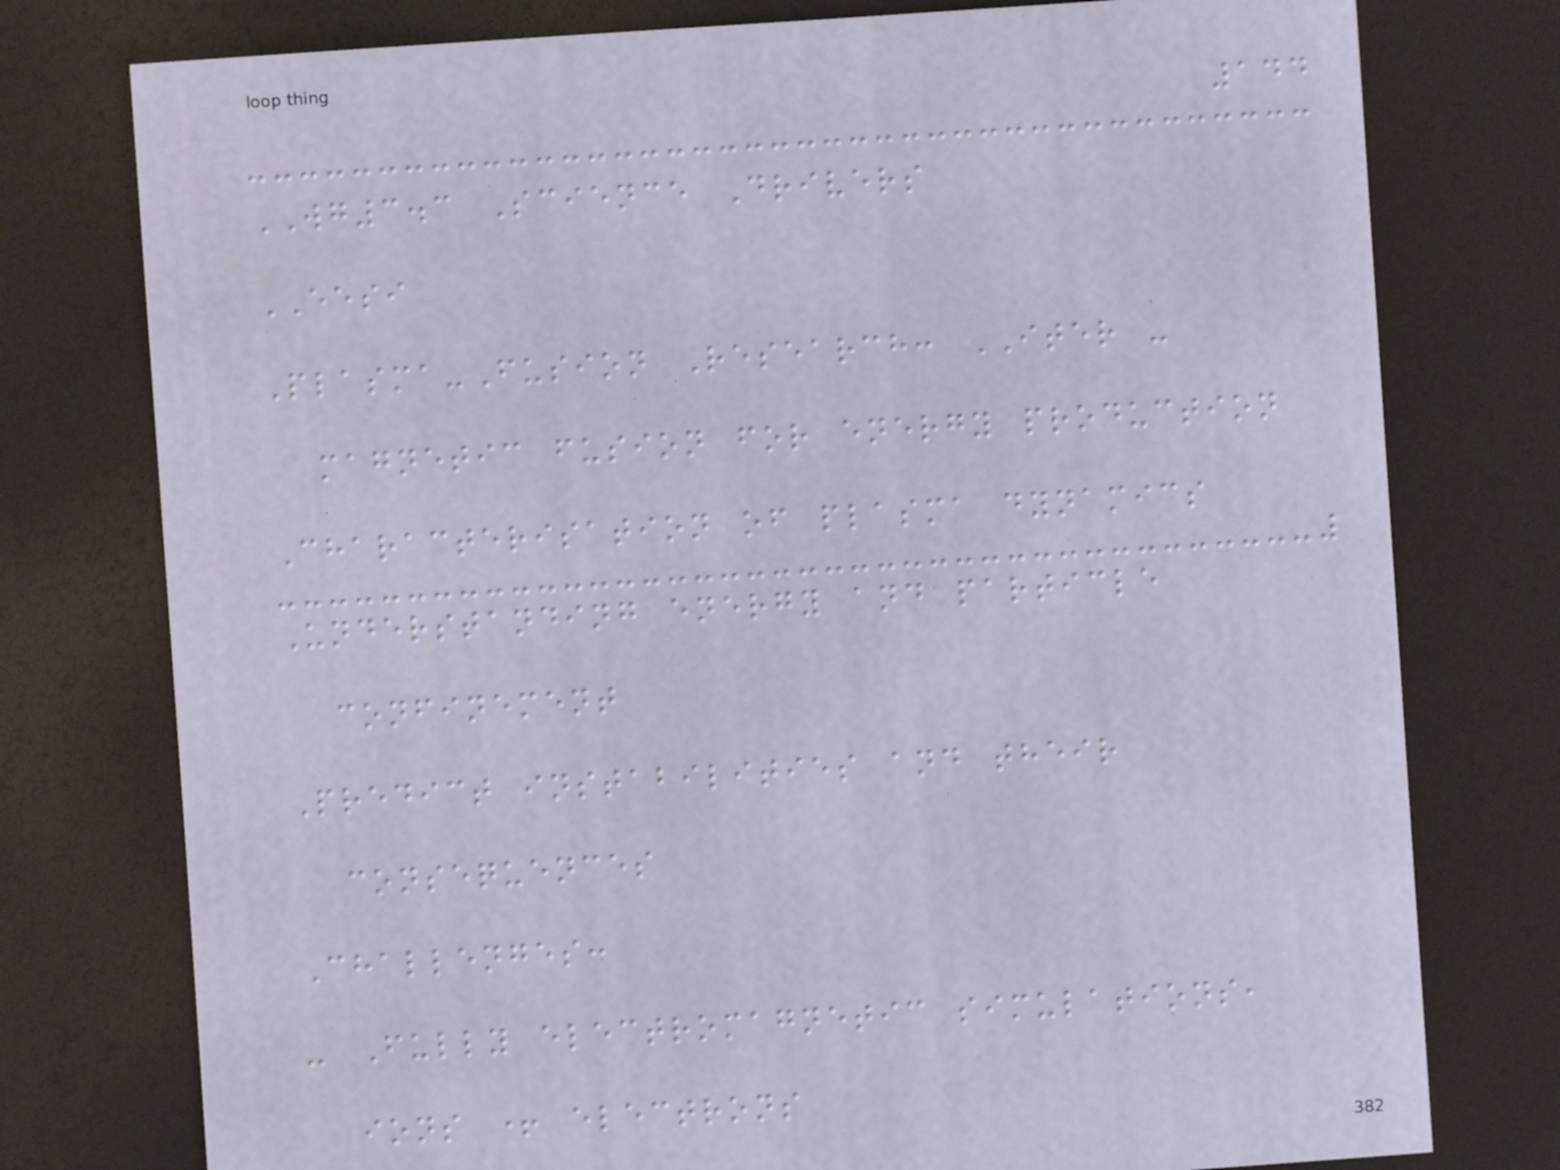144
WG3.3 Science Drivers
EESI
Plasma-Fusion Research: ITER -
magnetic fusion for energy production
Characterisation of plasma dynamics
Understanding energy and particle
confinement
Predict instabilities and their
consequences
Challenges:
- Fully electromagnetic simulations,
ions + electrons
